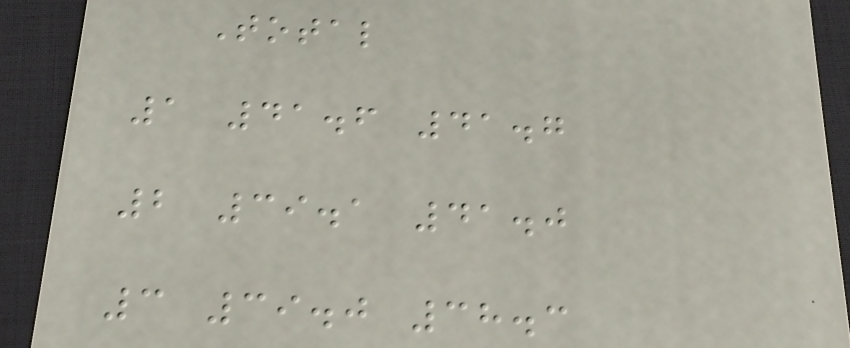Total
1 41.6 41.7
2 39.1 41.0
3 39.0 38.3
